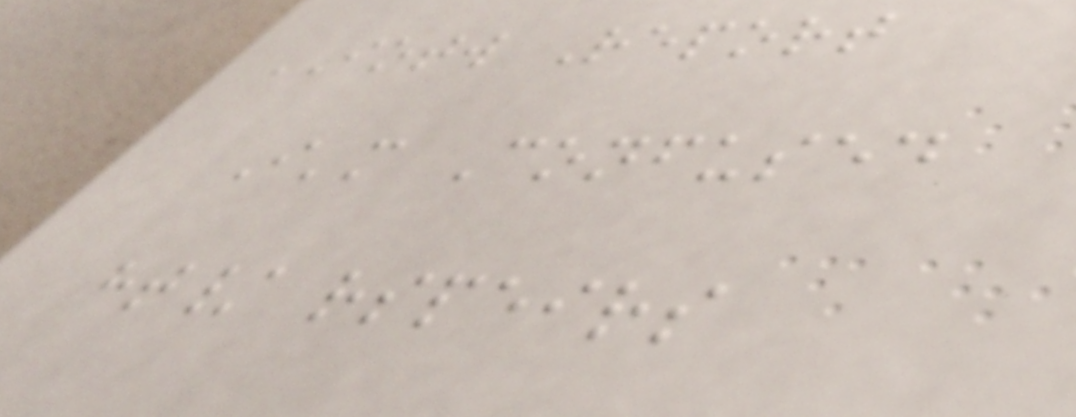IOTW Report
I'm Confused
ht/ rspeirs
